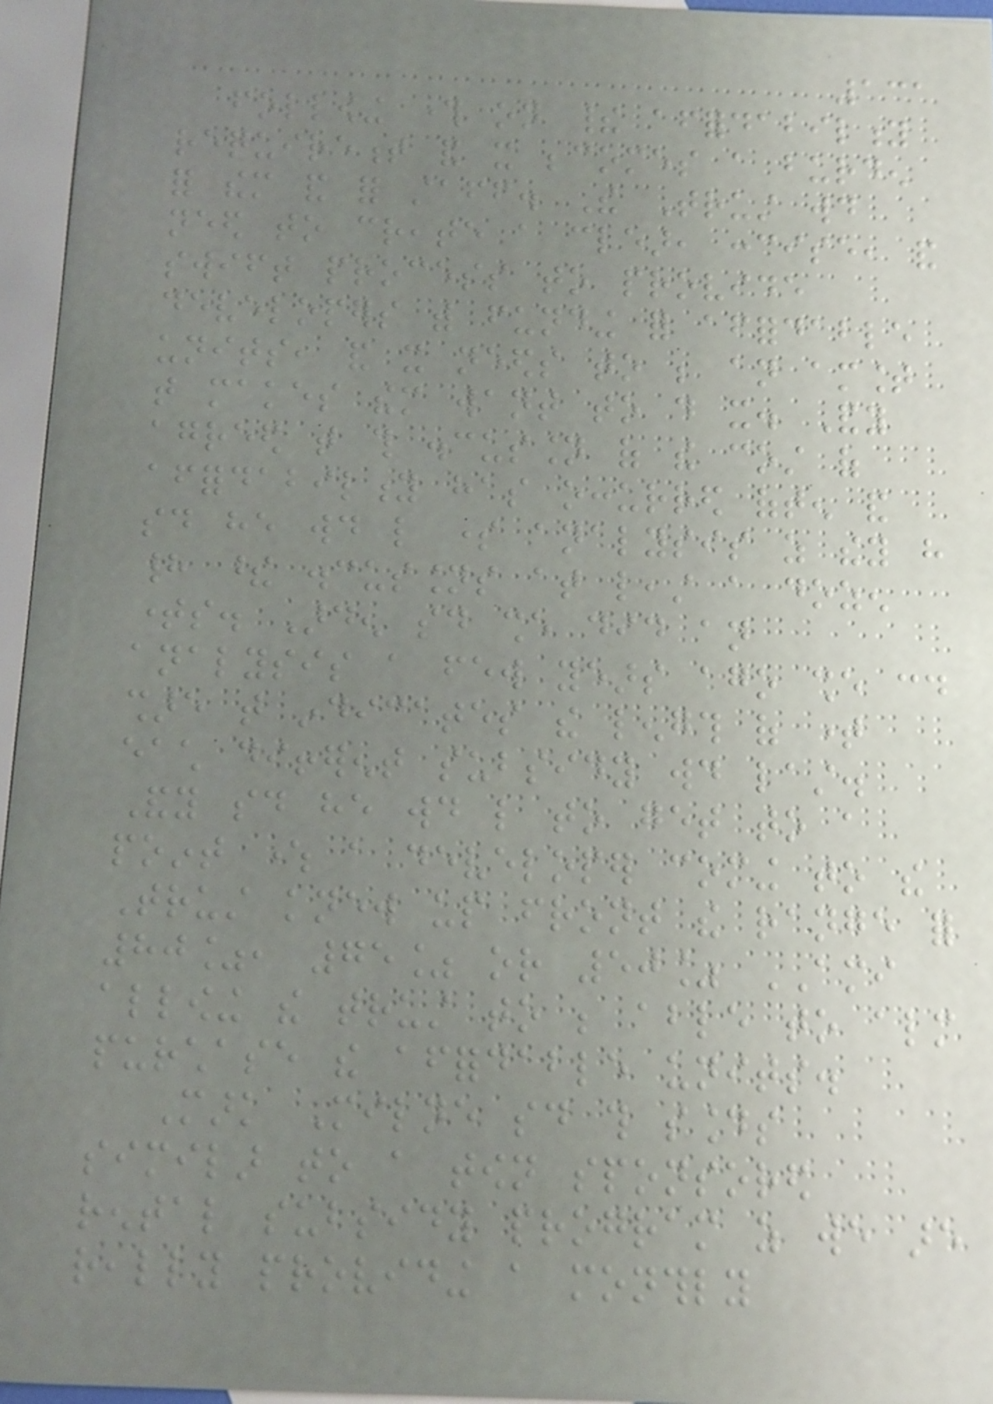131
following through on their affordability
requirement and it becomes a burden
for them and for staff. The Trust would
need to create a clear, concise, and
swift process to provide
developers with funding for affordable
units, and it needs to be an amount
that makes them want to do it. Andy
agreed that this discussion of the cost of
affordability has occurred often and
said he would like some analysis as they have
had these discussions at least a dozen
times. Arden said she did an
analysis a few years ago she could
share that indicates the length of time
each different subsidy would last.
Andy said he would like to get to a
point where a developer coming to the
Trust knew up front the range for
80%, 75% or 50% AMI
allowing the trust to be able to almost
purchase the affordable units.
Mark Milne said this sounds
similar to a town sponsored
rental subsidy program as we are
really providing a monthly
